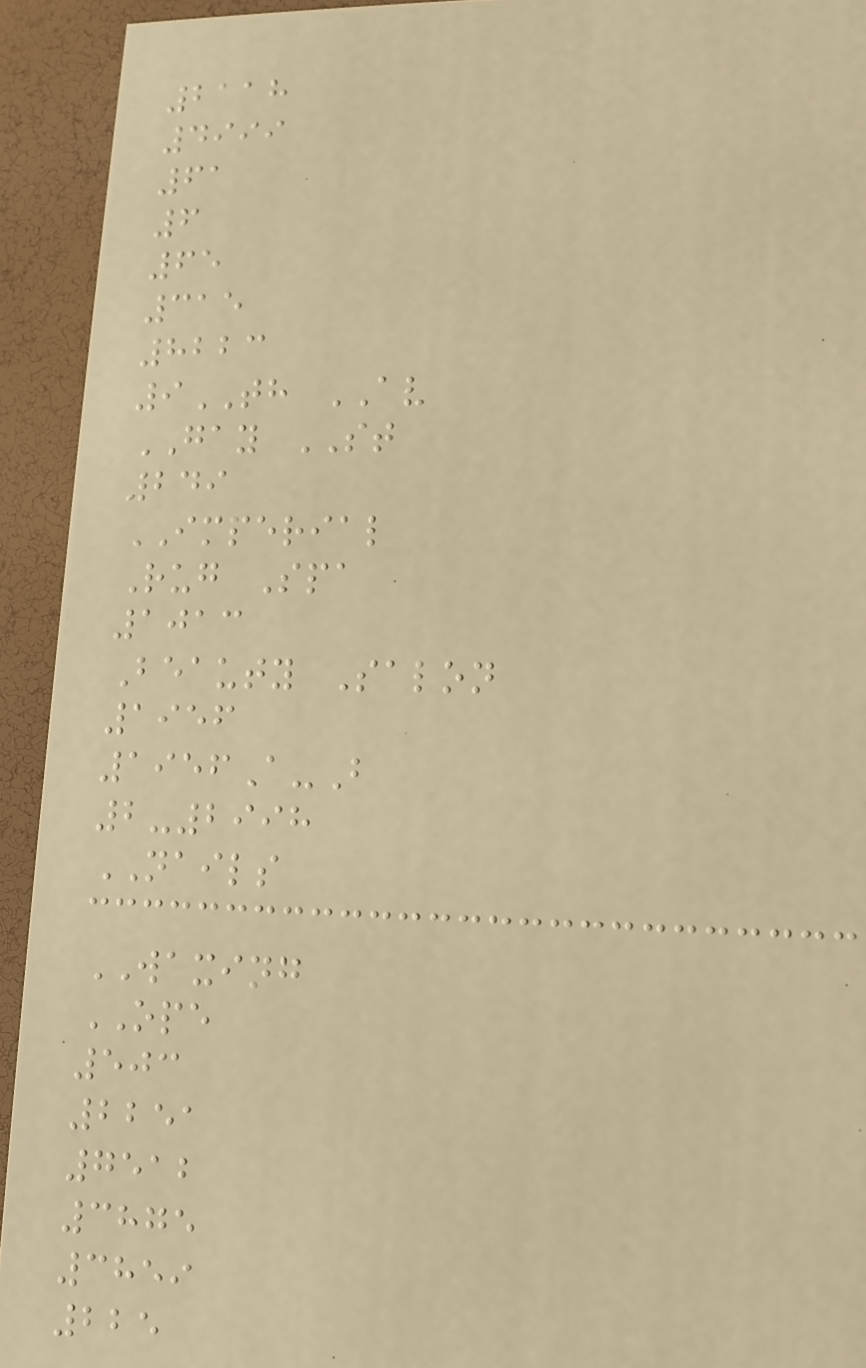2118
4999
61
6
65
315
8223
9TH AV
GAY ST
249
IMPERIAL
Rug Spa
1013
Beauty Salon
1956
1956A-B
2-2998
NAILS
WAXING
OPE
503
2251
7512
3875
3859
225
